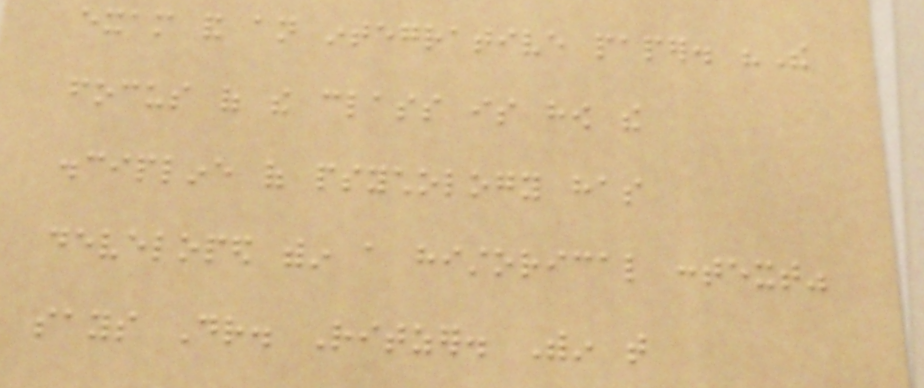exam and an integrative paper. "The
focus of the class is how the
discipline of psychology has
developed within a historical context"
says Dr. Ritzer. Within that
